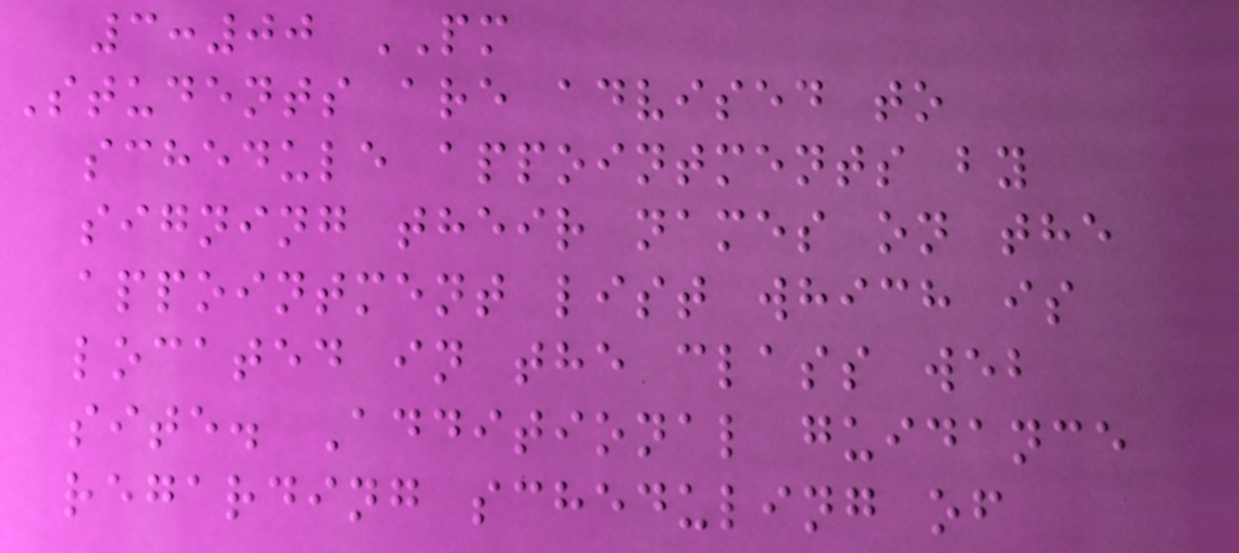3:00 PM
Students are advised to
schedule appointments by
signing their names on the
appointment list which is
located in the class web
site. Additional guidance
regarding scheduling of
